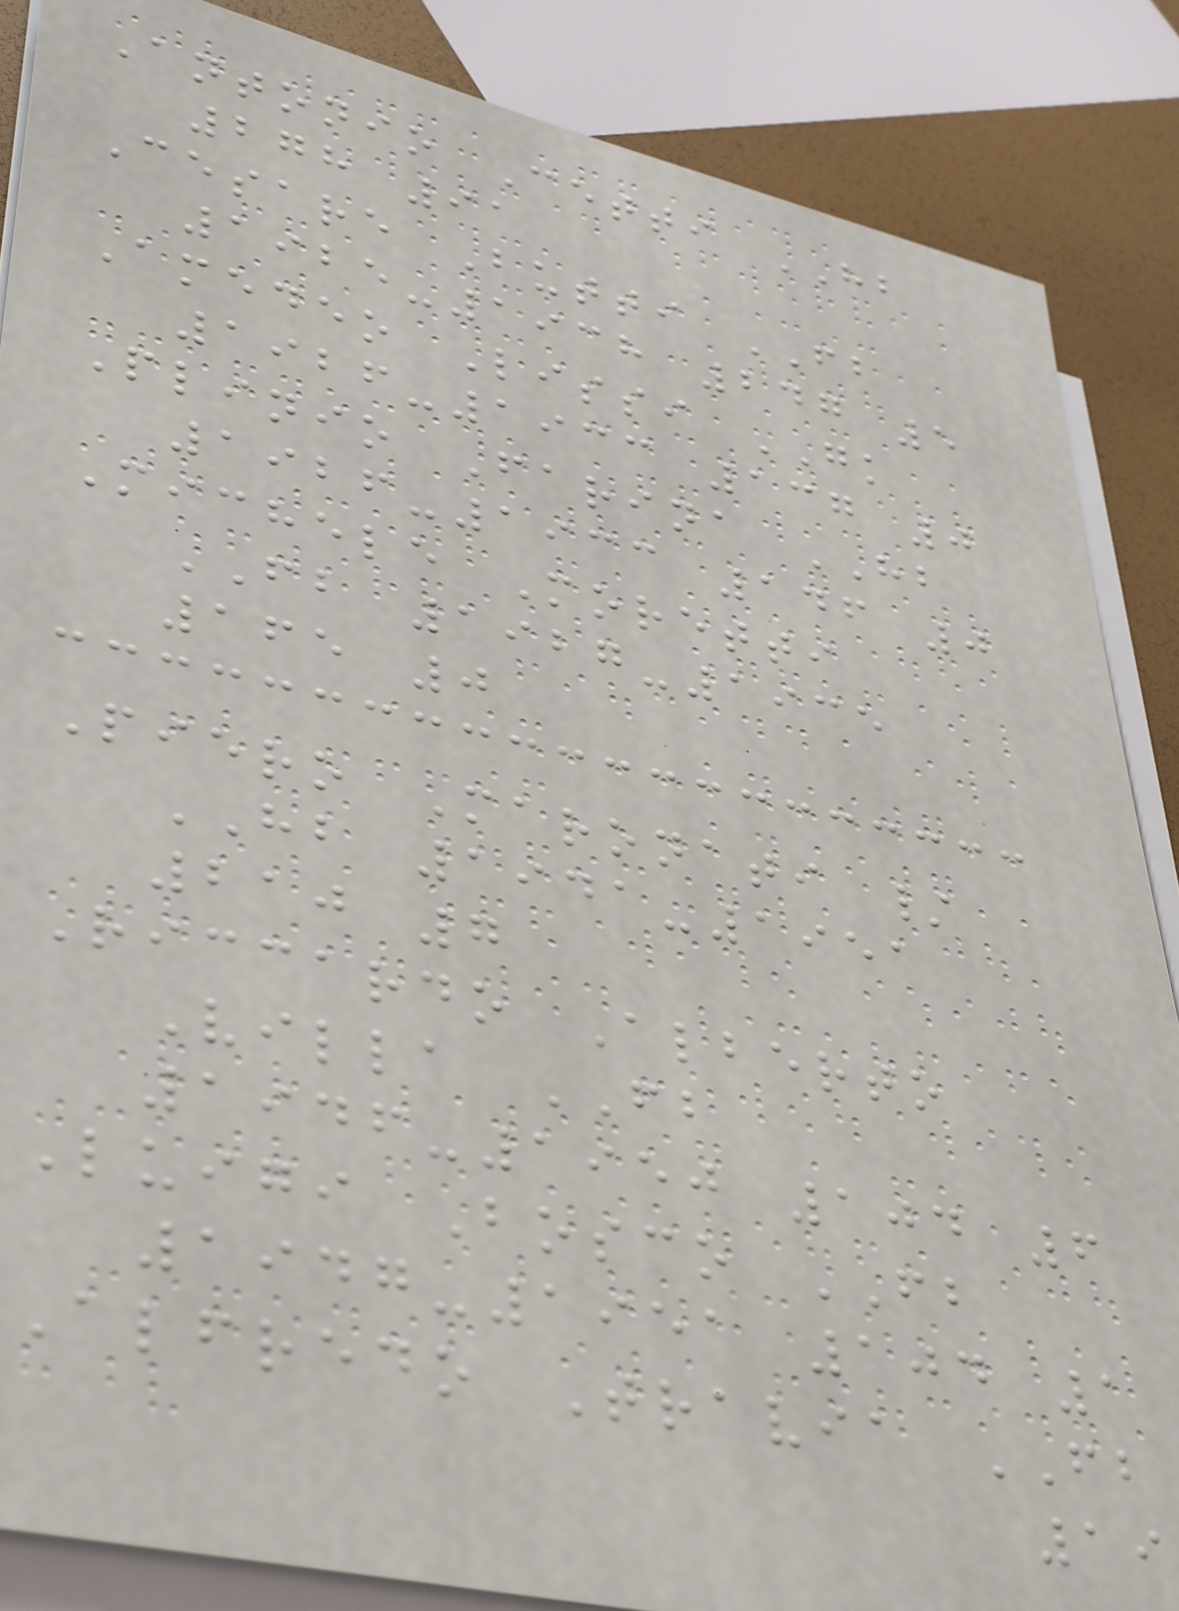Antonio Cetti HB
278 91
Cesare Butti FB
1925-1938 247 5
Amedeo Lissi GK
1926-1933 137 0
Plinio Farina HB
1926-1933 146 0
Michele Moretti
FB 1927-1935
165 0
Piero Maronati /
HB 1941-1951
210 7
Riccardo Alberto
Villa FB
1946-1950 104 6
Luigi Bosco FB
1947-1951 104 1
Alfredo Travia FB
19
